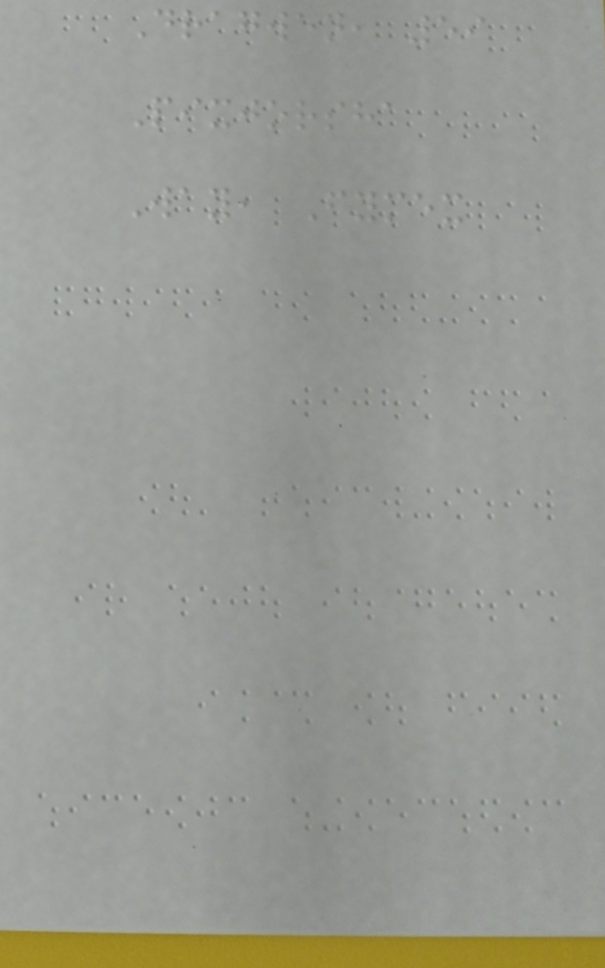Dragwen, 59
Pixjorsha
Way, Fymex
